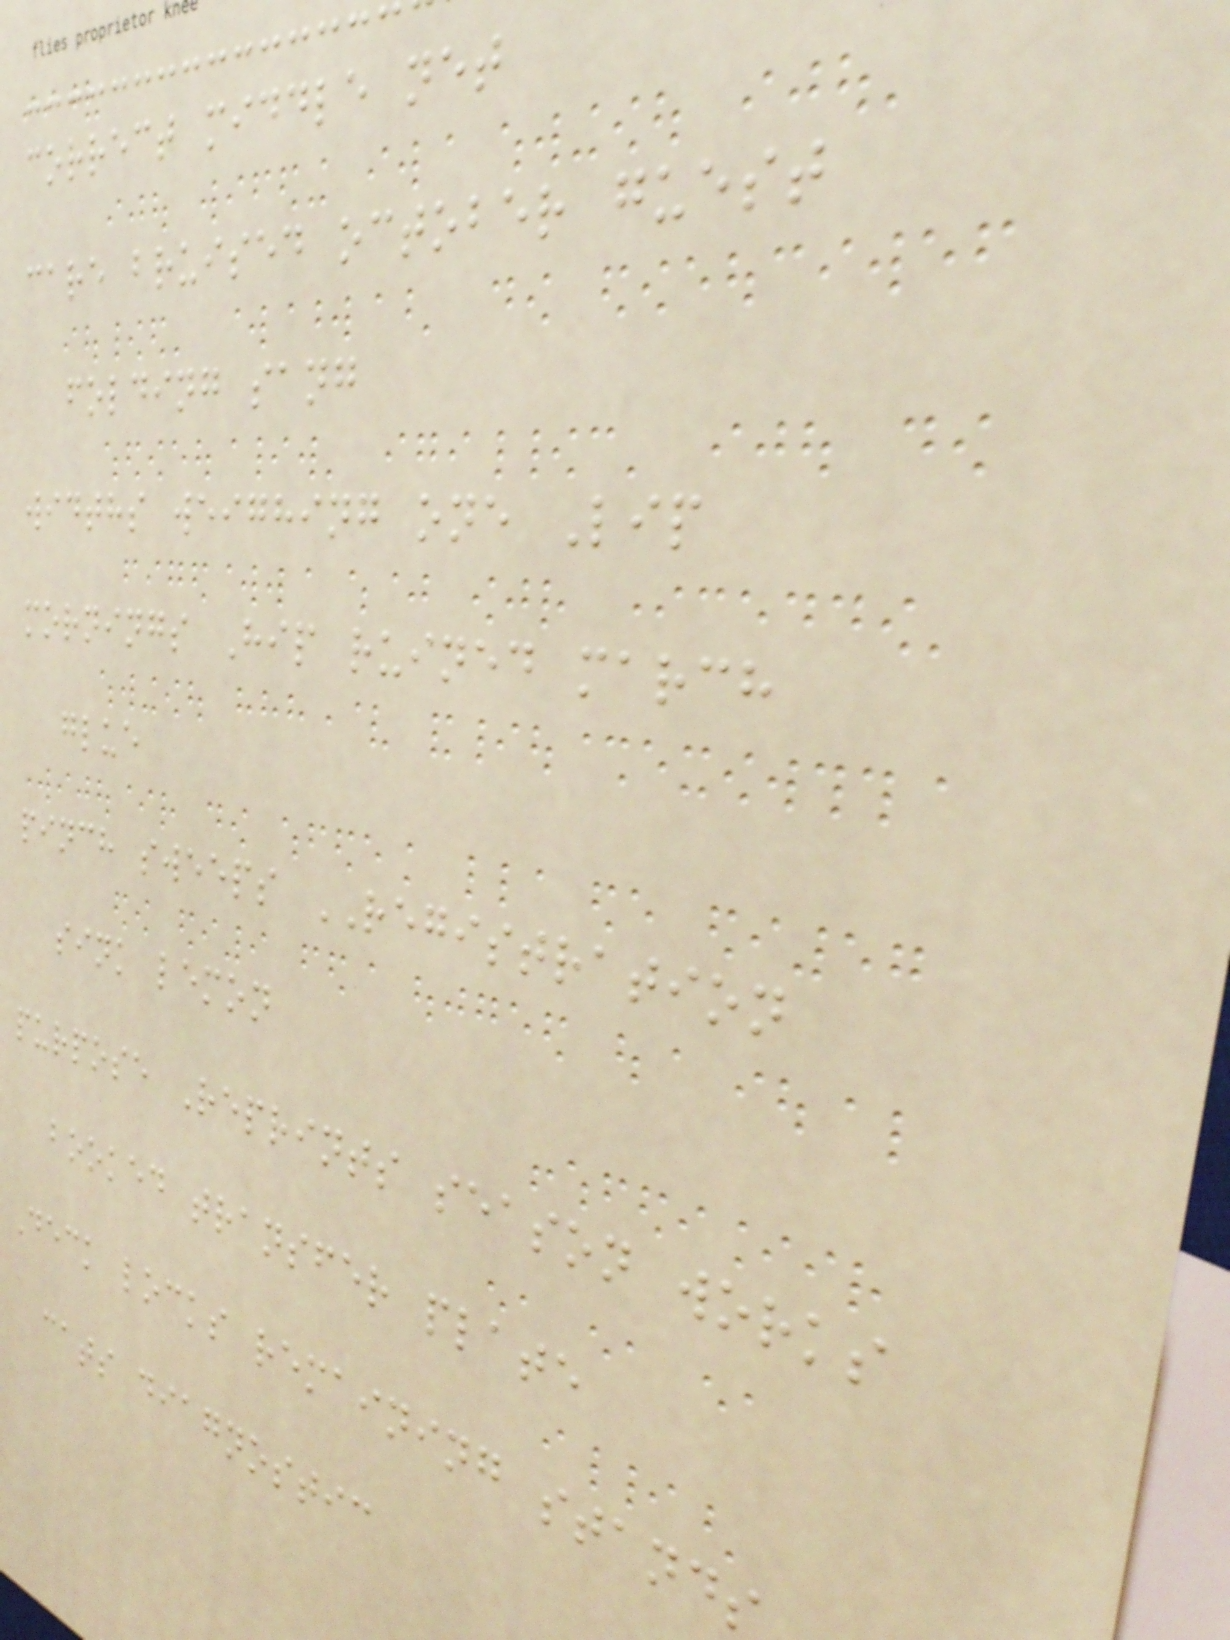correct middle net
care bruised october guest
folding sang
widths weighing one Lip
mornings Hip ruined march
glue
pinch sweeps REGISTRATION
sink lemon
purpose Reprints season works
booked transfer plate
Deck locks remaining stands
cats diagnostic
